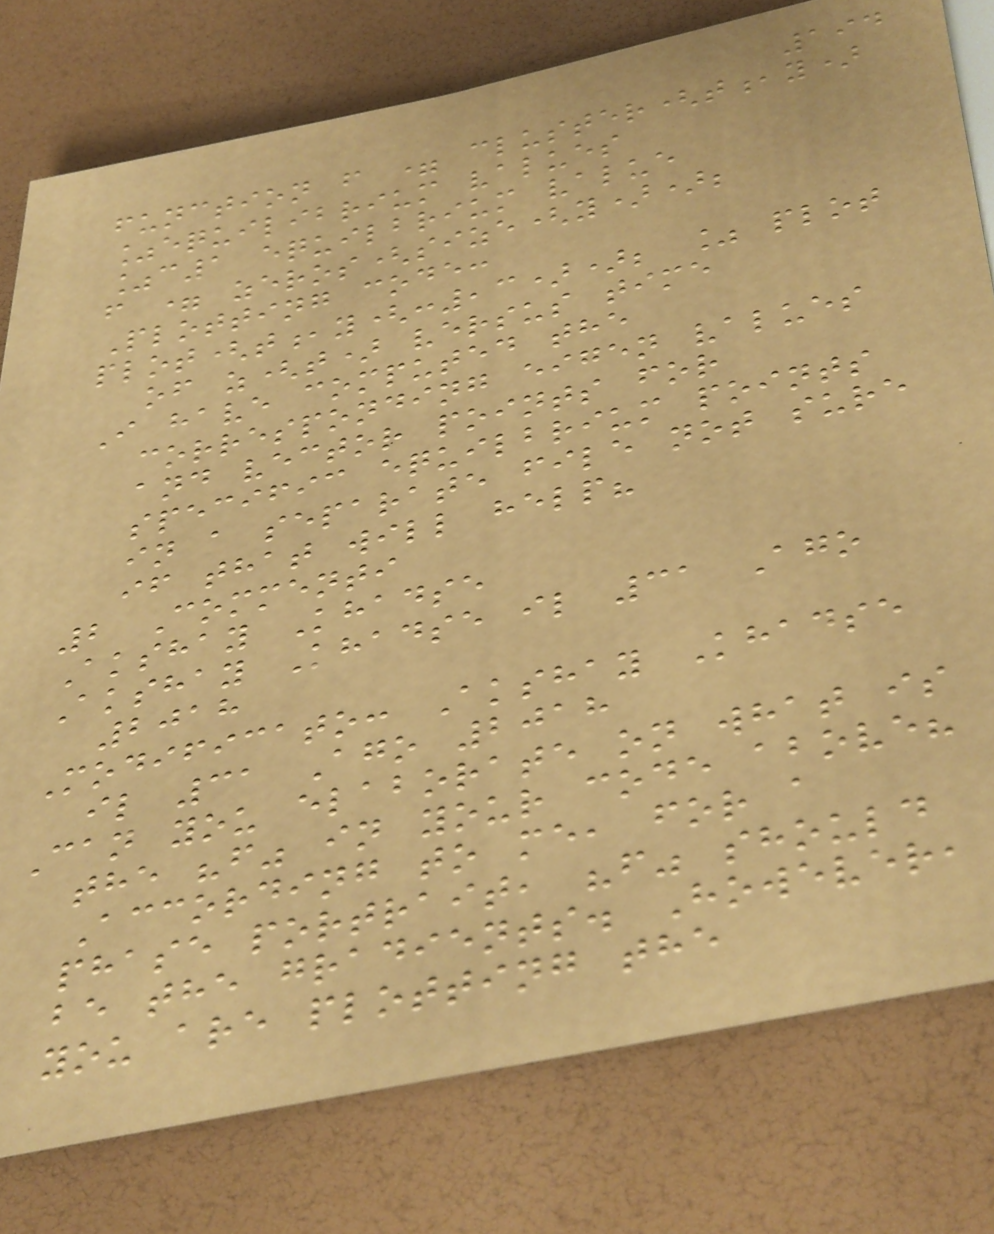194
function f = cluster(t,y)
%equilibrium values
%c1 equilbrium value
f = zeros(size(y));
Plotting code:
plot(t,y(:,3)); % plot
of z(t) versus time
I have computed the
corresponding eigen values
and vector points for
specific equilbrium points
in a separate file not sure
if that will help?
2 Commenti
Akshay Khadse
Akshay Khadse il 31 Ago
2018
Modificato: Akshay Khadse
il 31 Ago 2018
Can you elaborate on what is
the "f" in your code above?
According to me, for a
phase portrait, "f" should
be the gradients. However,
you are plotting the
